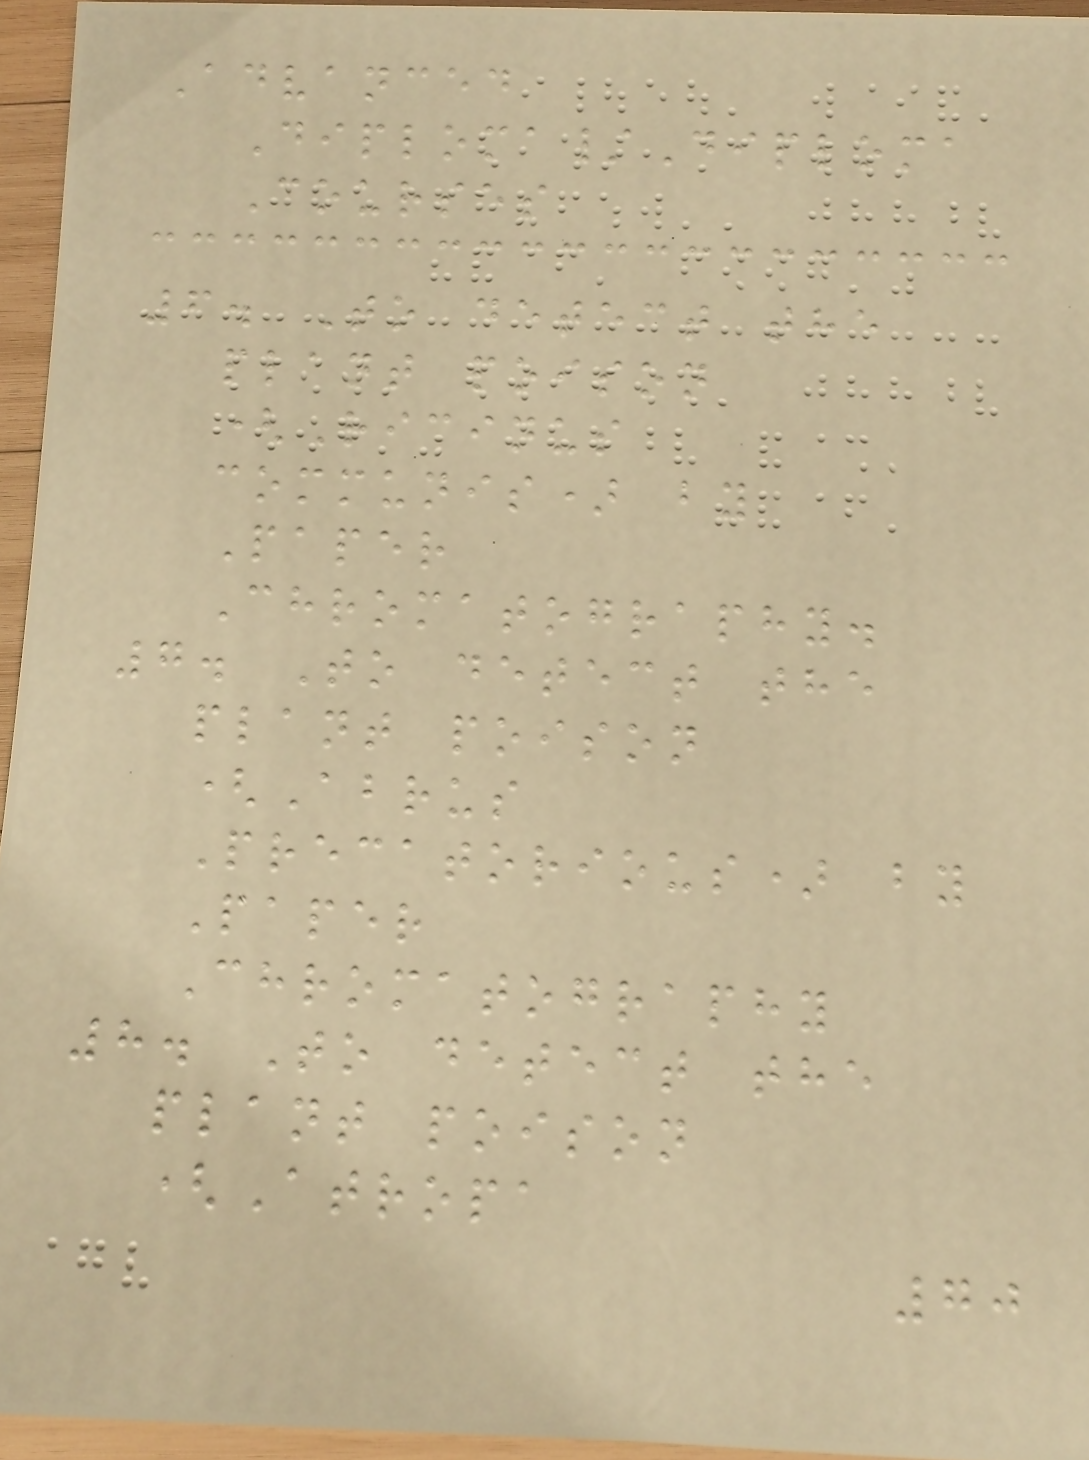Advanced
Diploma/Diploma
Courses
6. To detect the
plant poison
(Ricinus
communis) by
Paper
Chromatography.
7. To detect the
plant poison
(Abrus
Precatorious) by
Paper
Chromatography
8. To detect the
plant poison
(Atropa
70
